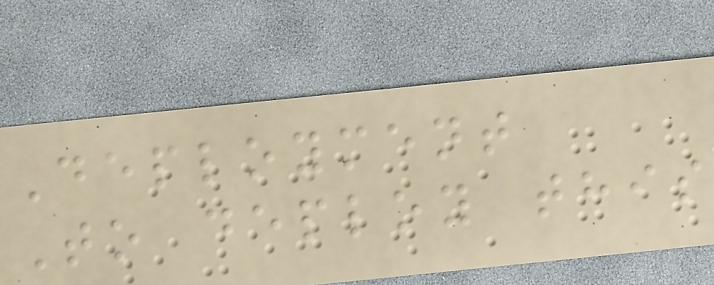Deployment
To deploy this
